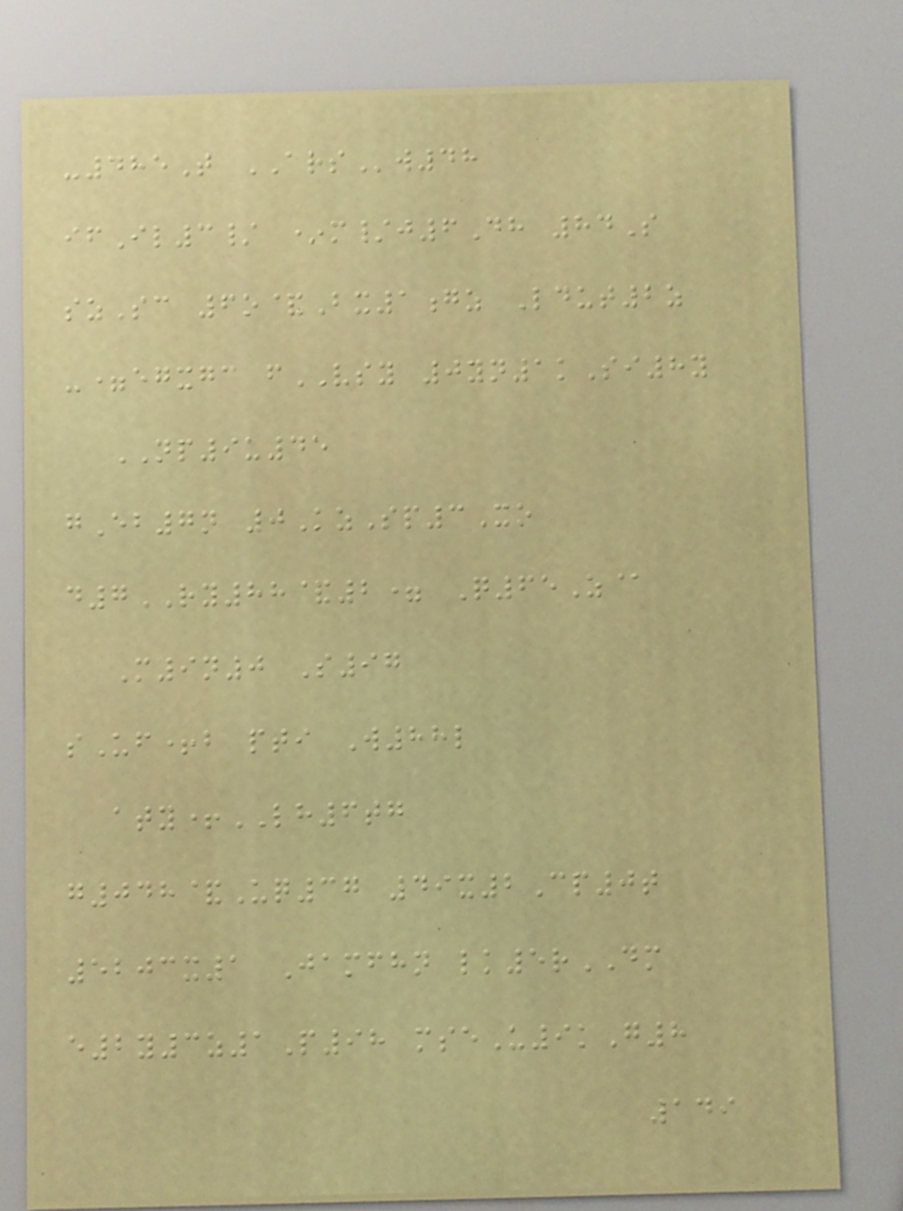-485T ARSw48
ifIl3/ *m/j6Dh 84S
szSc 6o&Bx1gz Ldut2z
-=egxgc fVSY 0yn1kSi8y
NP9u45
gEb7n 0KzSp3Xo
d7RY88&2= Q65Z@
M9n0 S97
sUf+b pti W88l
aty+LH6tg
g048&Uq37 49x2Cp0t
5203x1 Jamfhn lk5rDM
e2y3z1P98 mseU9kG8
149
